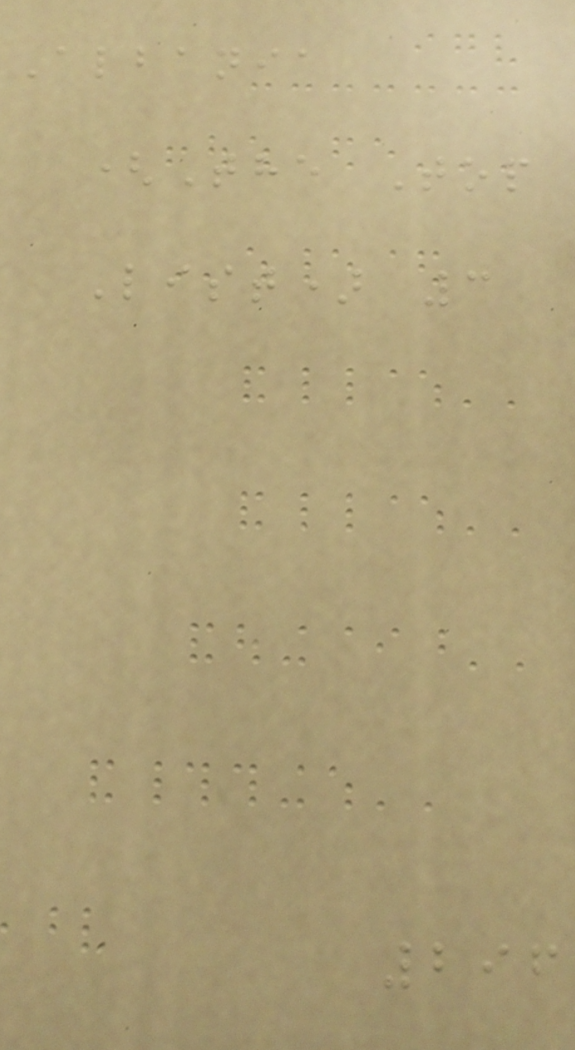Albania
(The Top
List) 3
296
